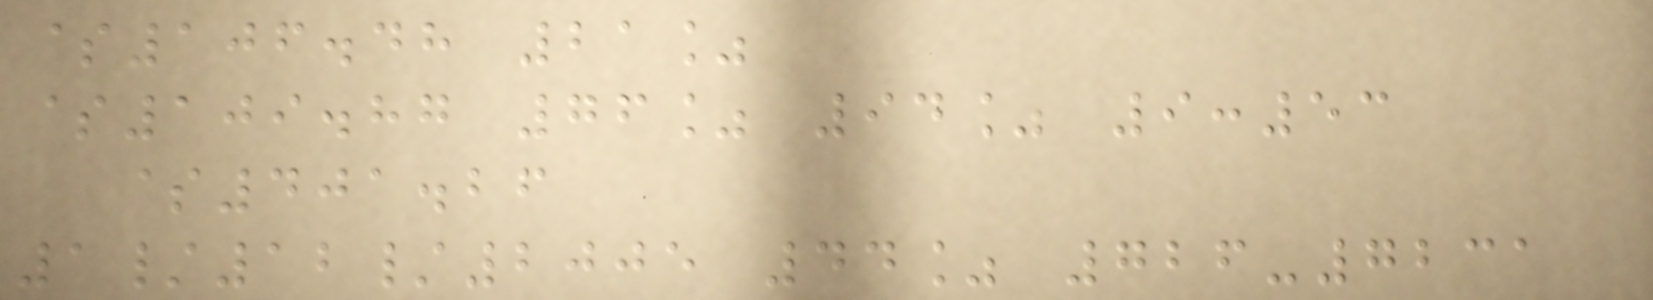$106.48 21%
$109.87 76% 94% 9:53
$401.26
1/12/2005 44% 726-7231
